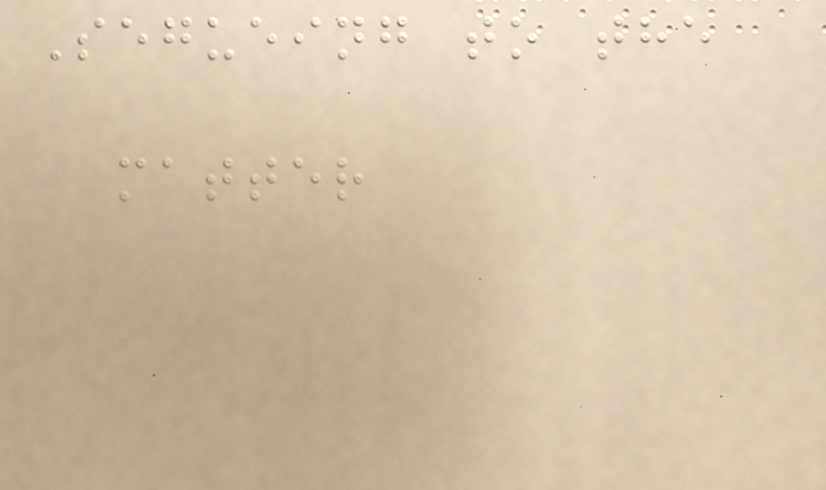Segueing to the
matter
